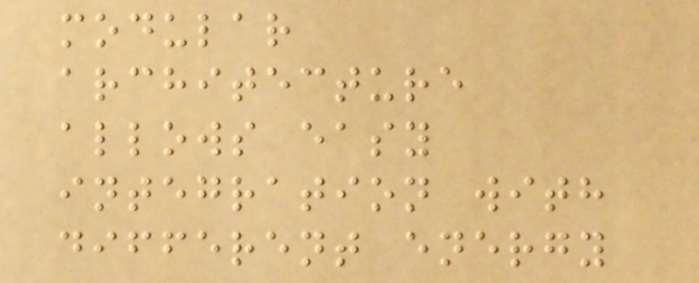modular
architecture
allows easy
integration with
different energy
